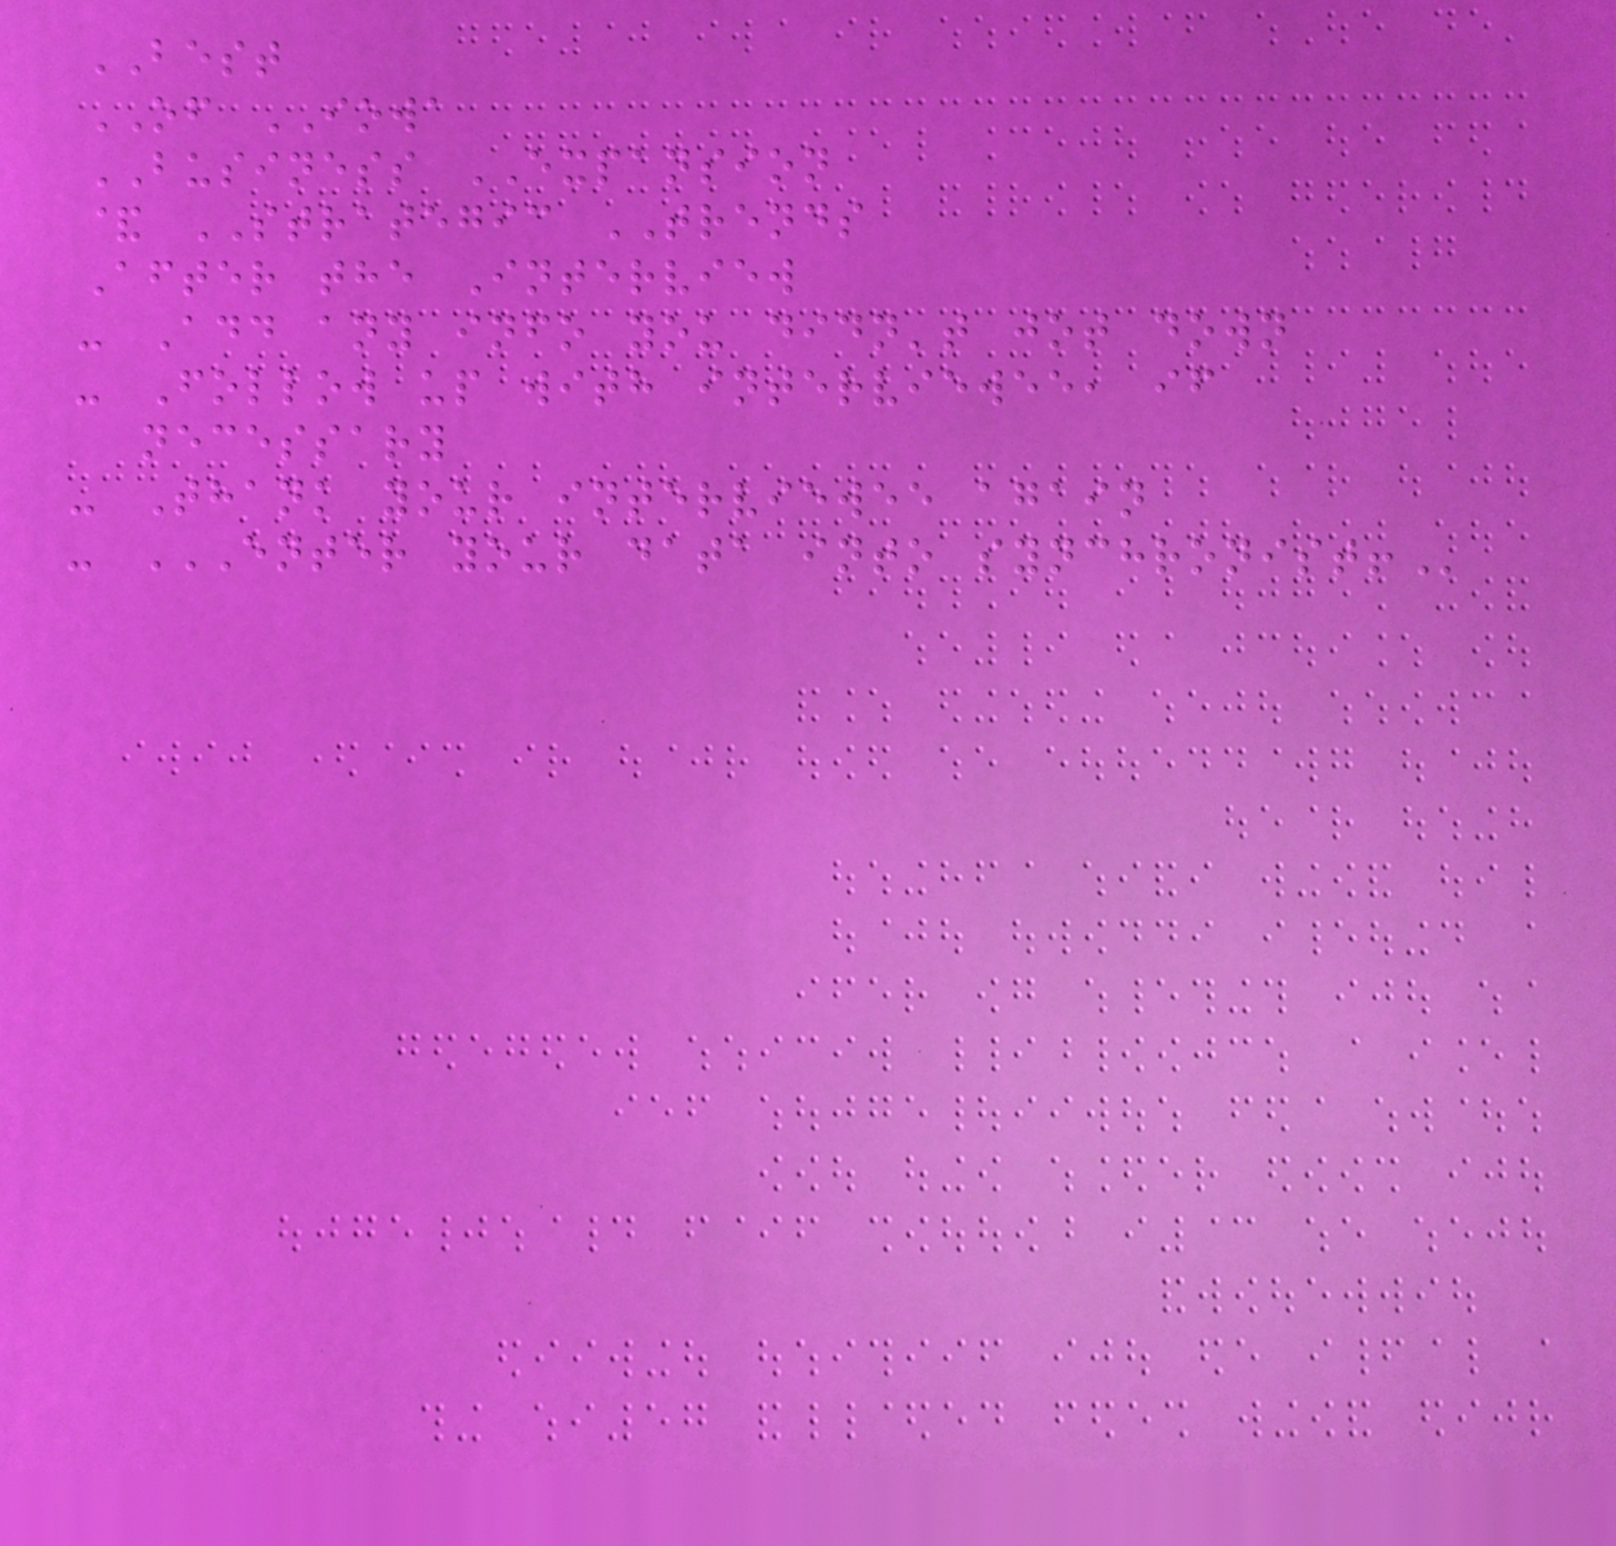BEST
OF IOWA
BUSINESS EXPANSION
& STRATEGIC TRENDS
After the Interview
- Add any info you didn't jot down
- Follow up with interviewee, if
necessary
- Thank your interviewee again
- ENTER YOUR DATA INTO SYNCHRONIST!
